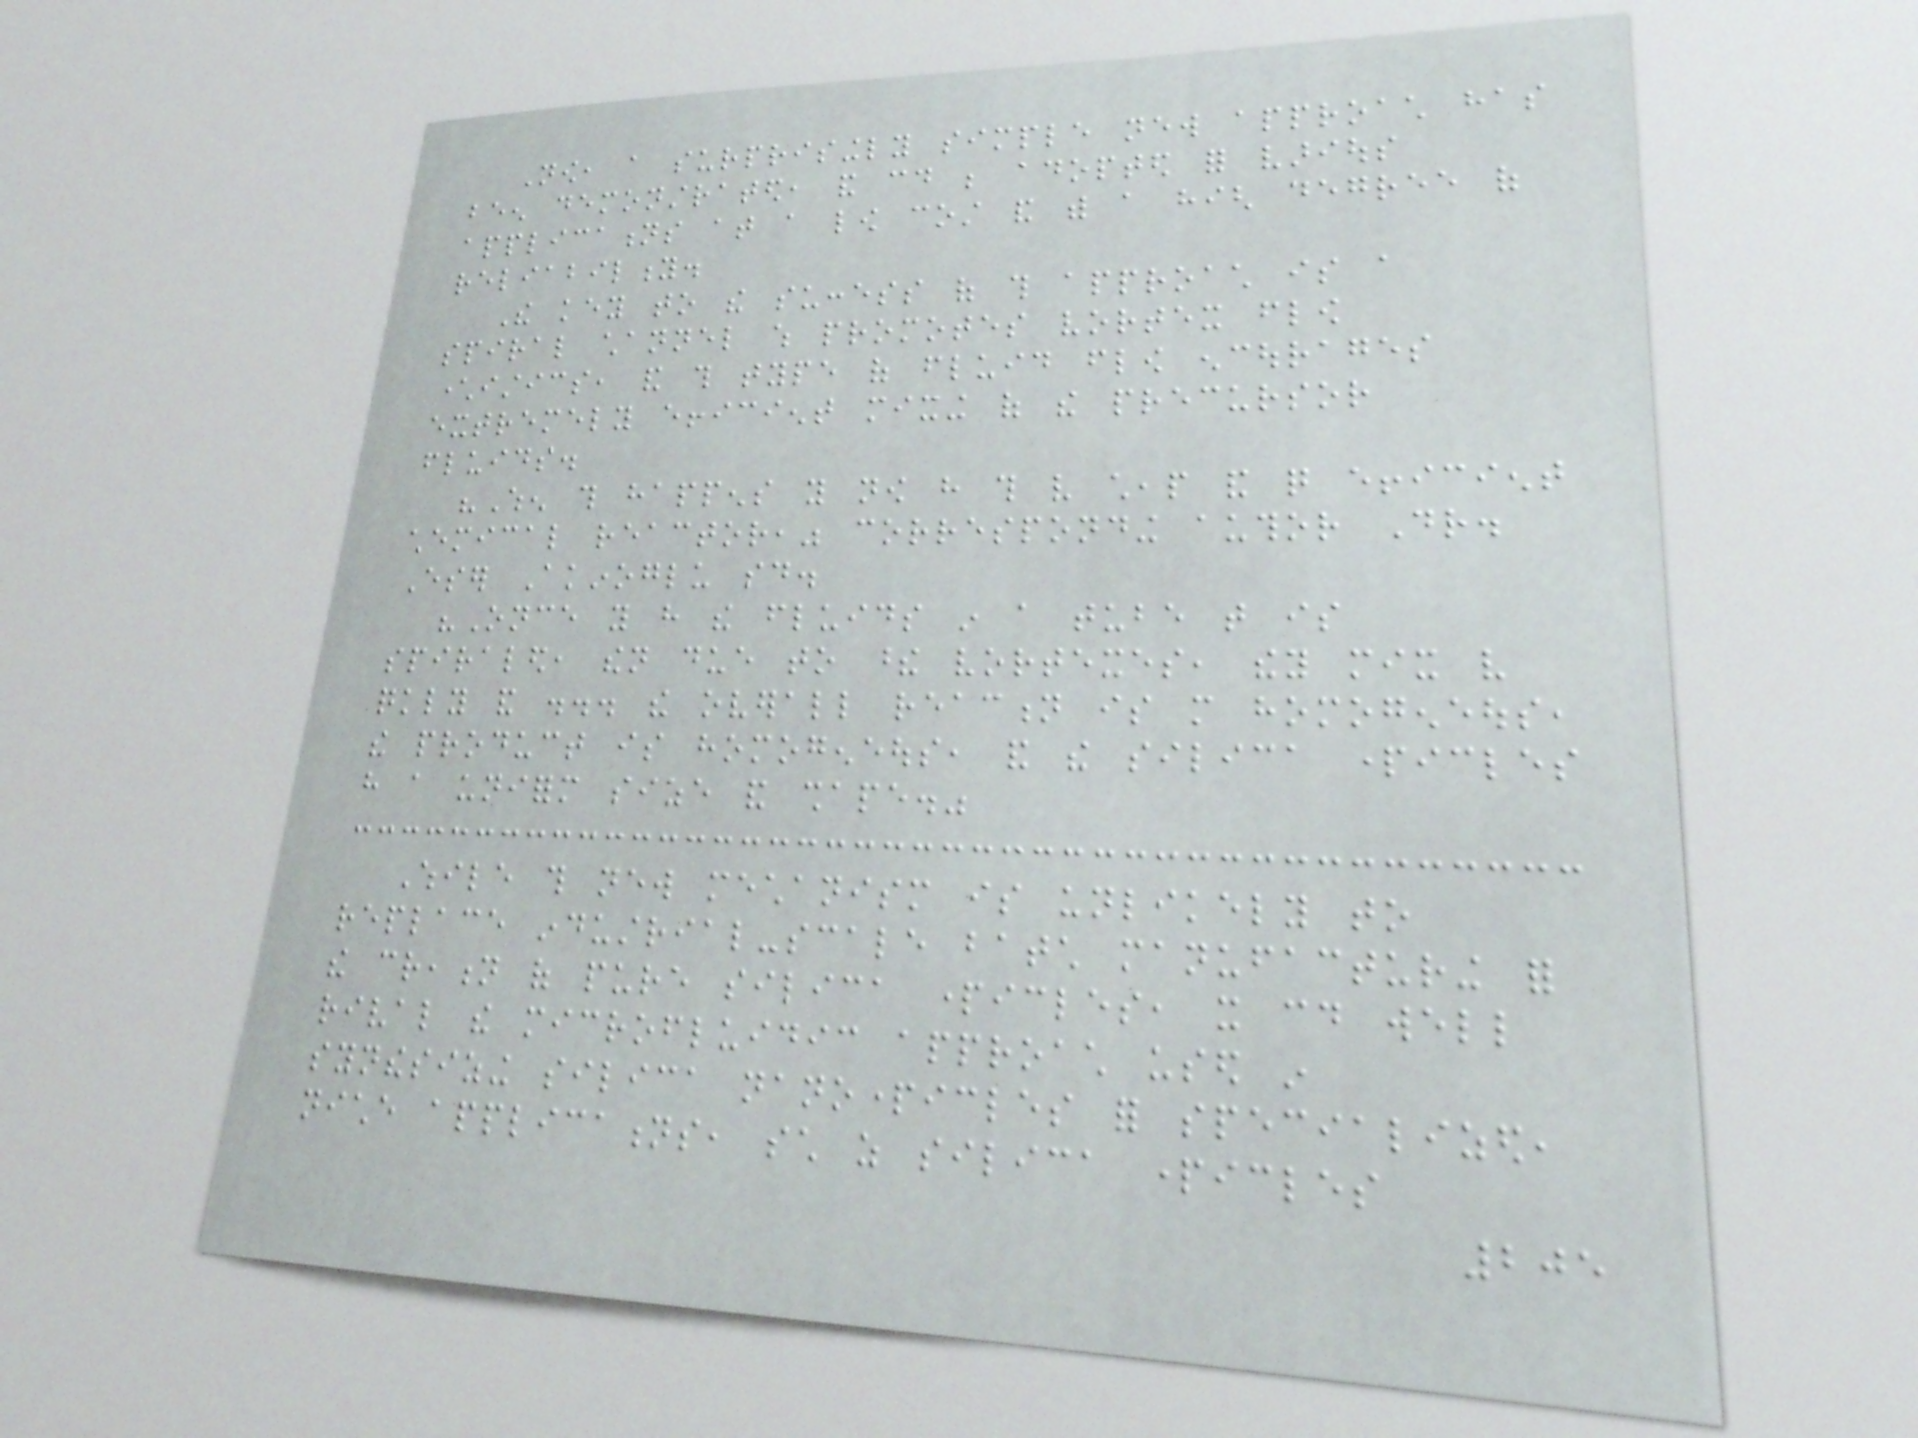Now, a surprisingly simple new approach has
been demonstrated, and could be adopted for various
applications at a low cost and with a high degree of
reliability.
The key to the success of this approach is a
spiral channel which promotes vortex flow
characteristics, and this type of fluid flow encourages
extremely efficient mixing of the precursor
fluids.
"When this happens you now have this very cheap and quite efficient
chemical reactor," corresponding author Dr.
Eser Akinoglu said.
"Once you have the fluids in a tube that is
spiraled, then due to these vortexes, they mix very
quickly and ... the overall reaction is more homogeneous,
the product is homogeneous, and the silica particles
have a uniform size and shape."
While this new mechanism is unlikely to
replace industrial-scale batch manufacturing for
the creation of pure silica particles, it could well
rival the microfluidic approach used in
synthesizing silica nanoparticles for specialized,
niche applications, such as silica particles
205
